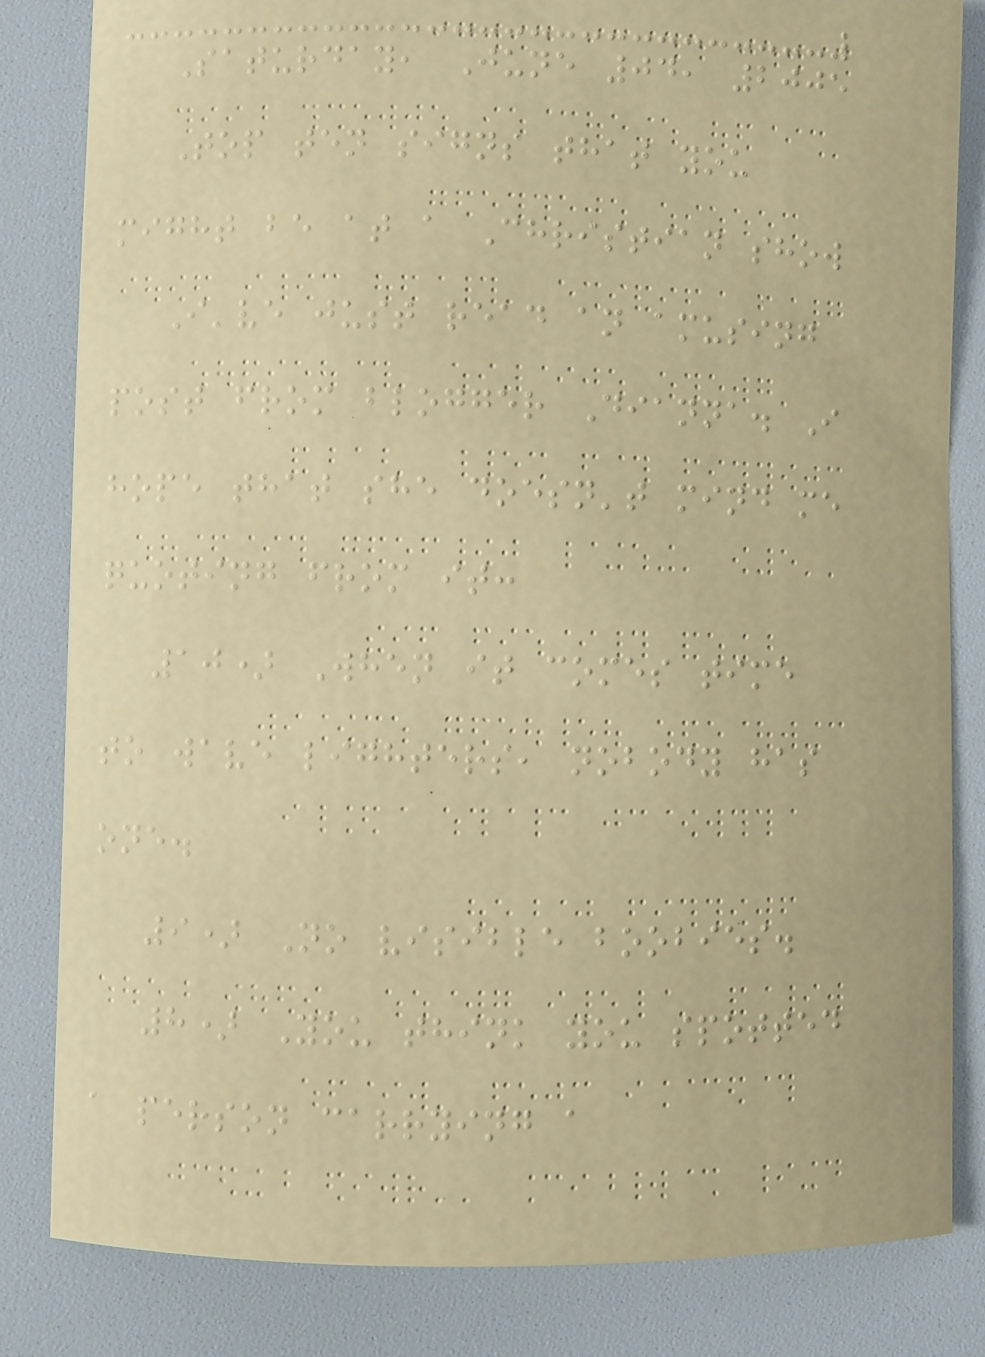Saturday, June 04, 2005
Top ten signs that you
might be at a Christian show
I've just read an amusing
post from blogger Dianna. I
hope that she doesn't mind me
quoting from it:
10) When it comes time
to wave lighters, nobody has
one.
9) No visible boobies.
8) You think you spotted
a person carrying a
